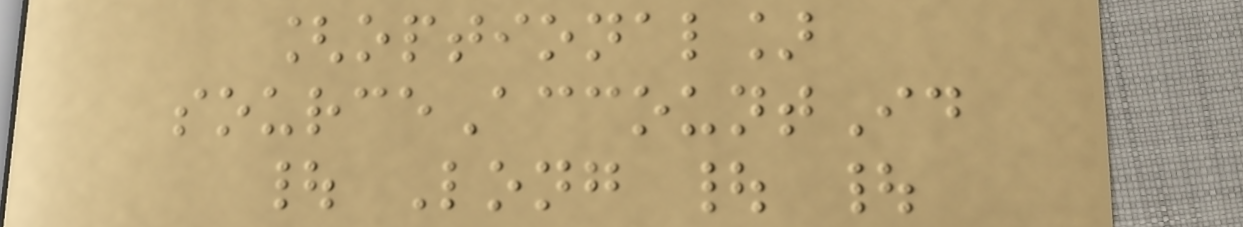[optional]
sourceAccountId
| Long | |
